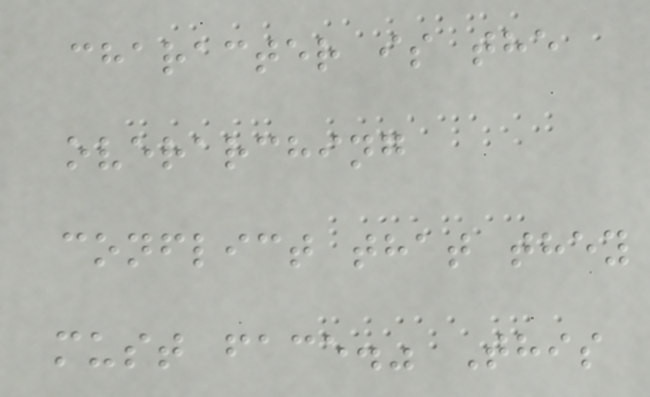character is the
overarching
conflict that they
must face." This
